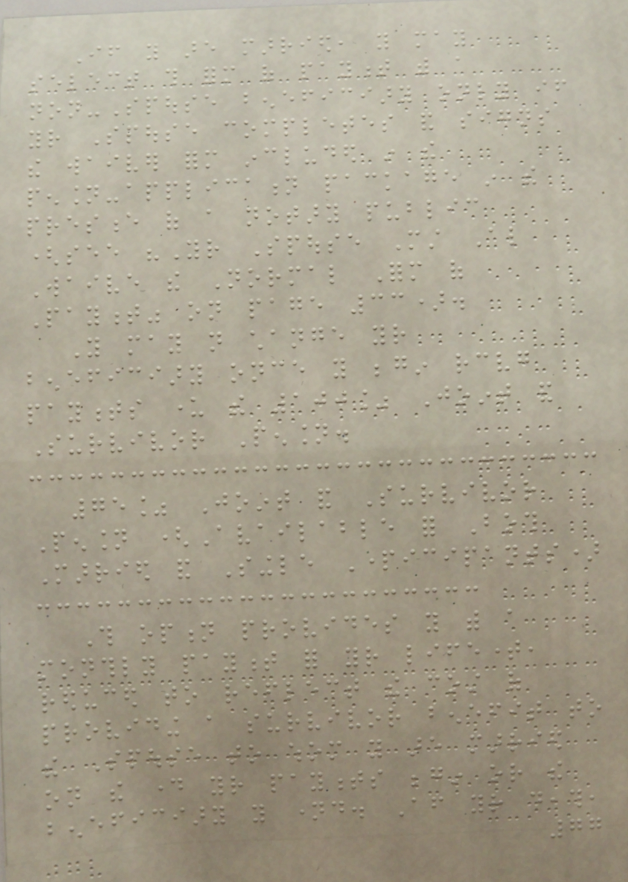If you are married, you may
select this form of payment with a
non-Spouse beneficiary only if
your Spouse completes and signs
the waiver form included in the
pension-application package in the
presence of a notary public
(see "Your Spouse Must Also
Waive the Normal Form of
Payment" on page 33).
You may not change your
beneficiary once you begin receiving
payments under the 100% Joint and
Survivor Pension.
75% Joint and Survivor
Pension (Available for Both
Married and Single Participants)
This option provides you with a
monthly payment for your lifetime,
reduced to reflect the cost of
providing a survivor benefit to
the Spouse to whom you are married
on the day your payments begin or the
beneficiary you named. After your death,
77
